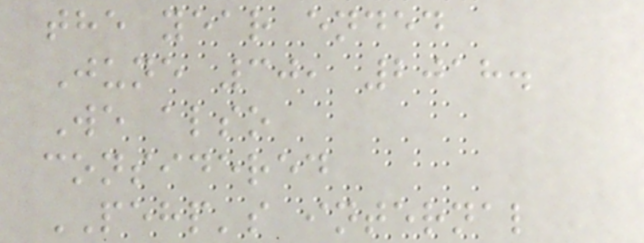the year ended
June 30, 2018.
We also
considered
PEHP's internal
